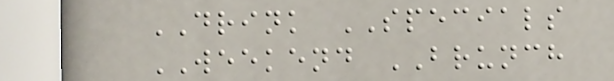DRINK SPECIALS
WEEKEND BRUNCH
